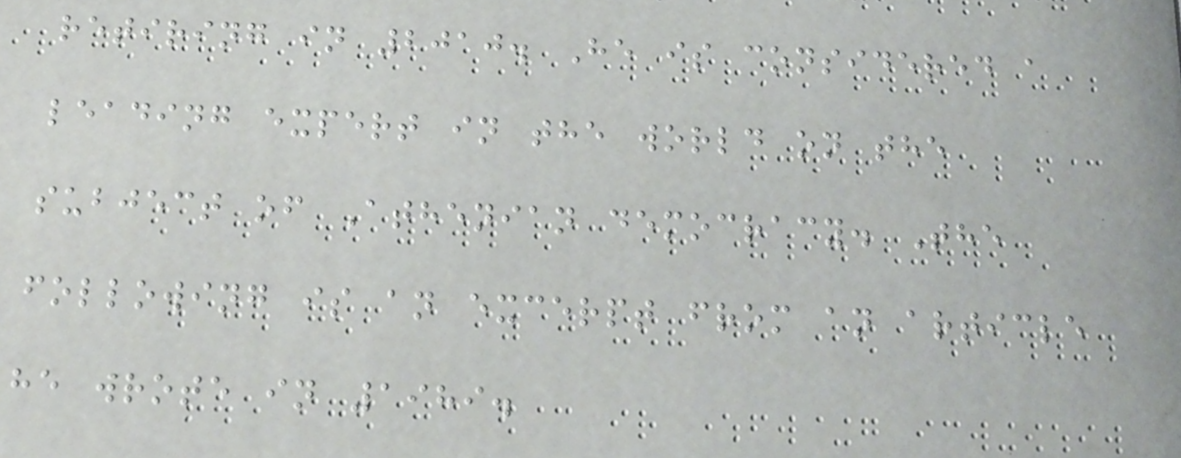retiring in 2010. He is considered a
leading expert in the world on the
subject of Athenian democracy. The
following is an excerpt from an article
he wrote in 1989.
